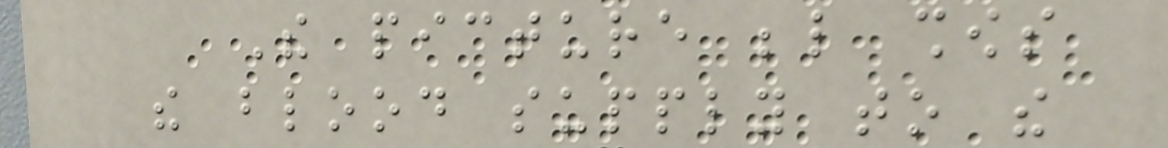The picture below shows
the blood supply to the
